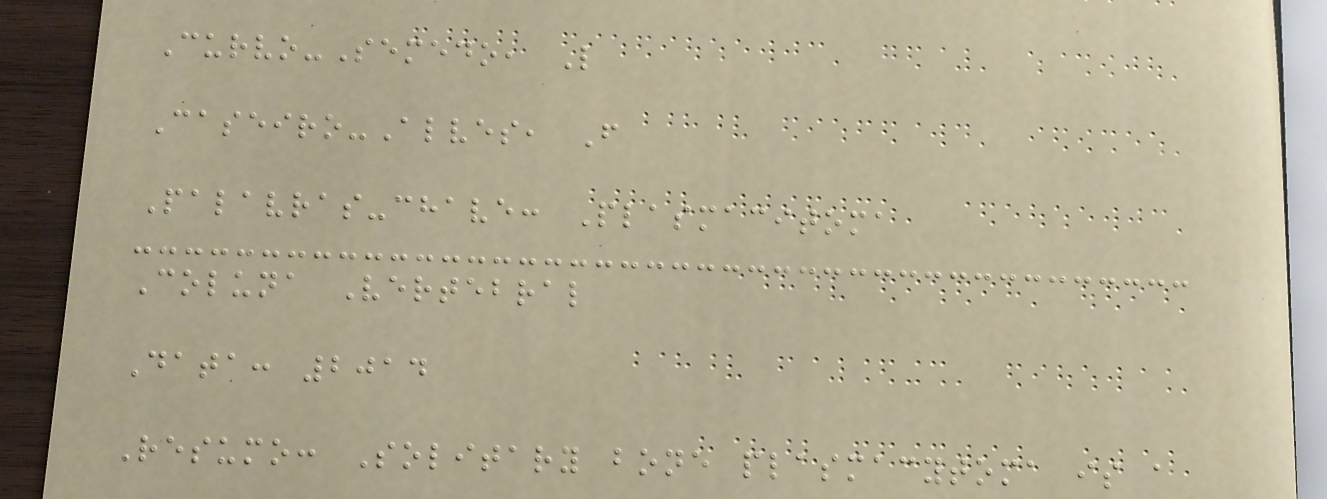Curvo-Semedo, L
Caseiro-Alves, F
Palavras-chave: Plasmacitoma
Coluna Vertebral
Data: 2014
Resumo: Solitary bone plasmacytoma is a
